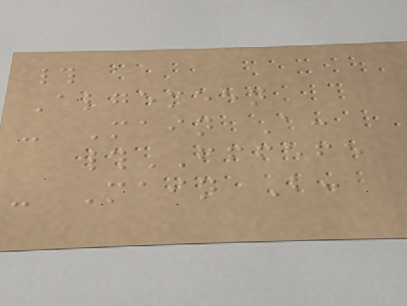#
Algemeen
- Main A:
#FFFEFE
- Main B:
